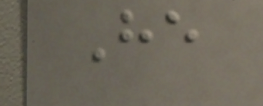He
